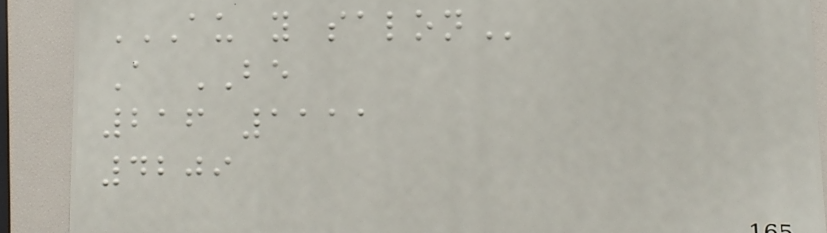AU Y SALON
A BE
216 1111
4209
